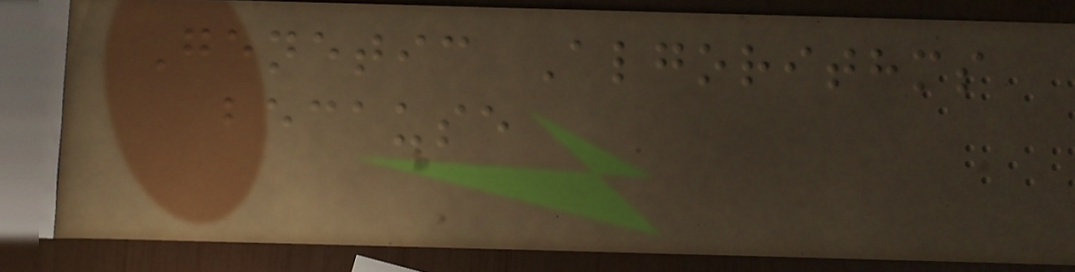Genetic Algorithms
because
